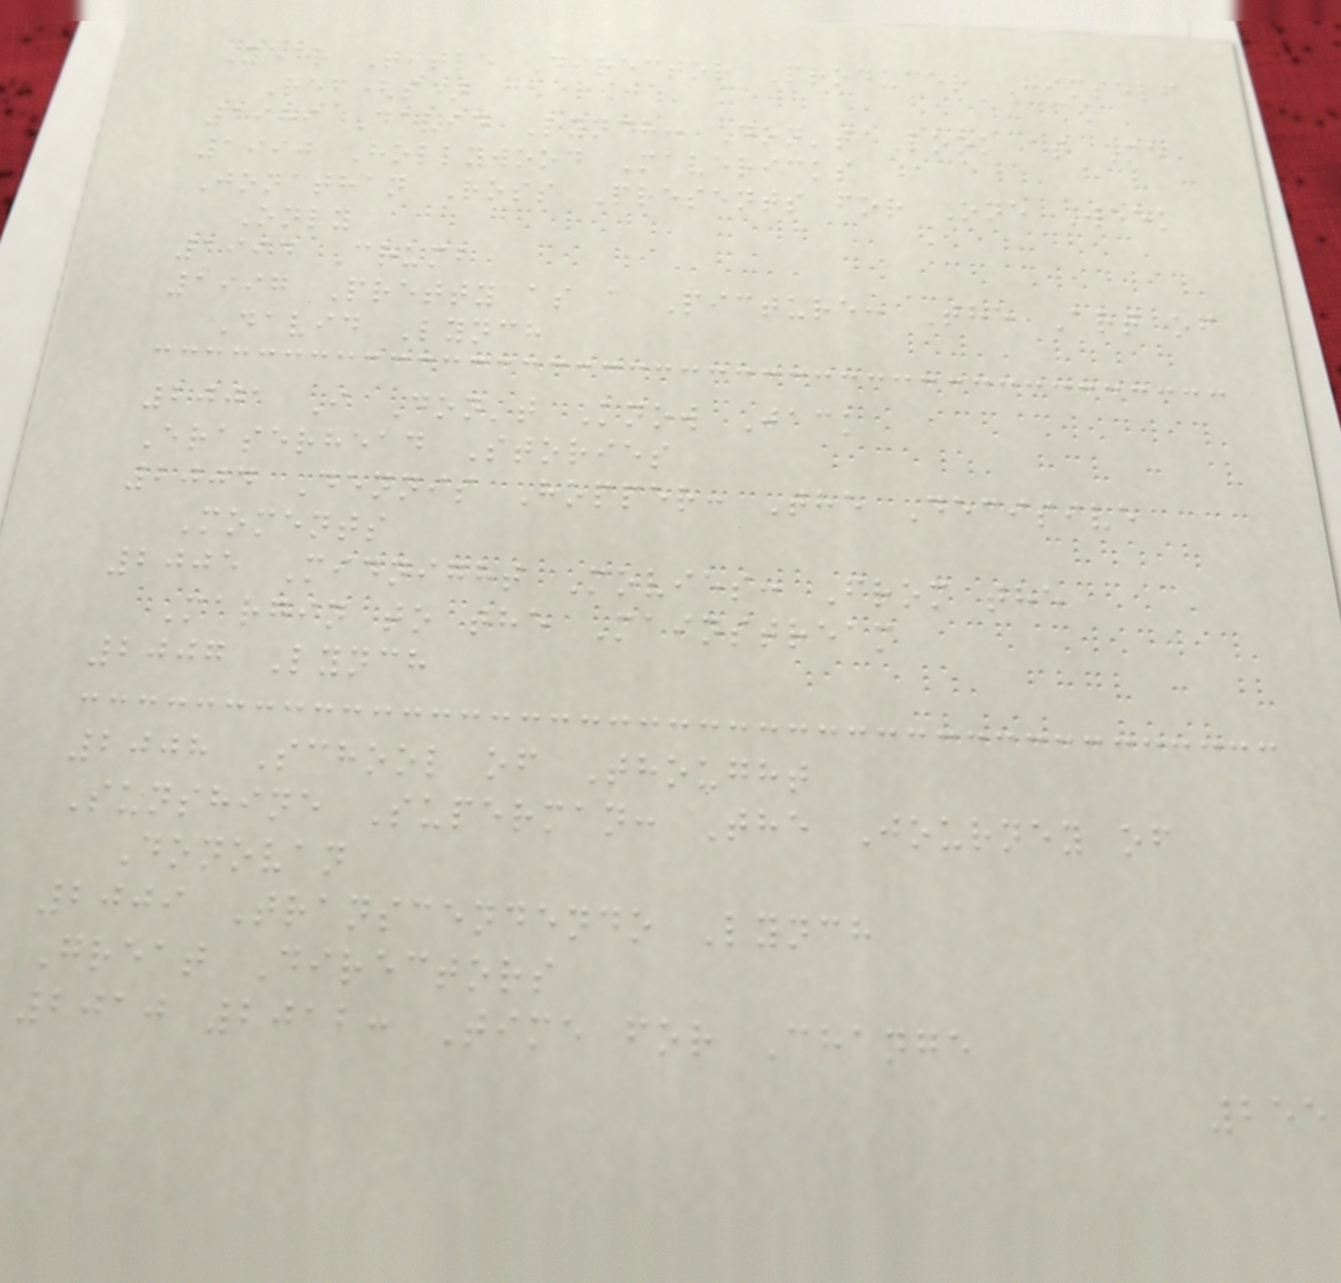Year Title Director Producer Himself
Ref(s)
1989 David Lynch: Don't Look at Me
1990 Hollywood Mavericks
Jonathan Ross Presents for One Week
Only
1994 Crumb
1997 Pretty as a Picture: The Art of
David Lynch
2001 I Don't Know Jack
Eraserhead Stories
2004 Dennis Hopper: The Decisive
Moments
2005 Midnight Movies: From the
Margin to the Mainstream
2007 Lynch
2008 School of Thought
Sunshine Superman: The Journey of
Donovan
2009 Transcendendo Lynch
Great Directors
2010 2012: Time for Change
255
